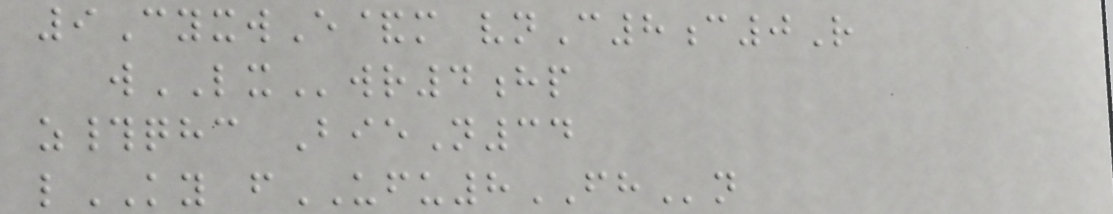9CyxwE&m vnC8c0R
wLXwr4hp
z#qhc BieN34
lKY fUFU8FHn
